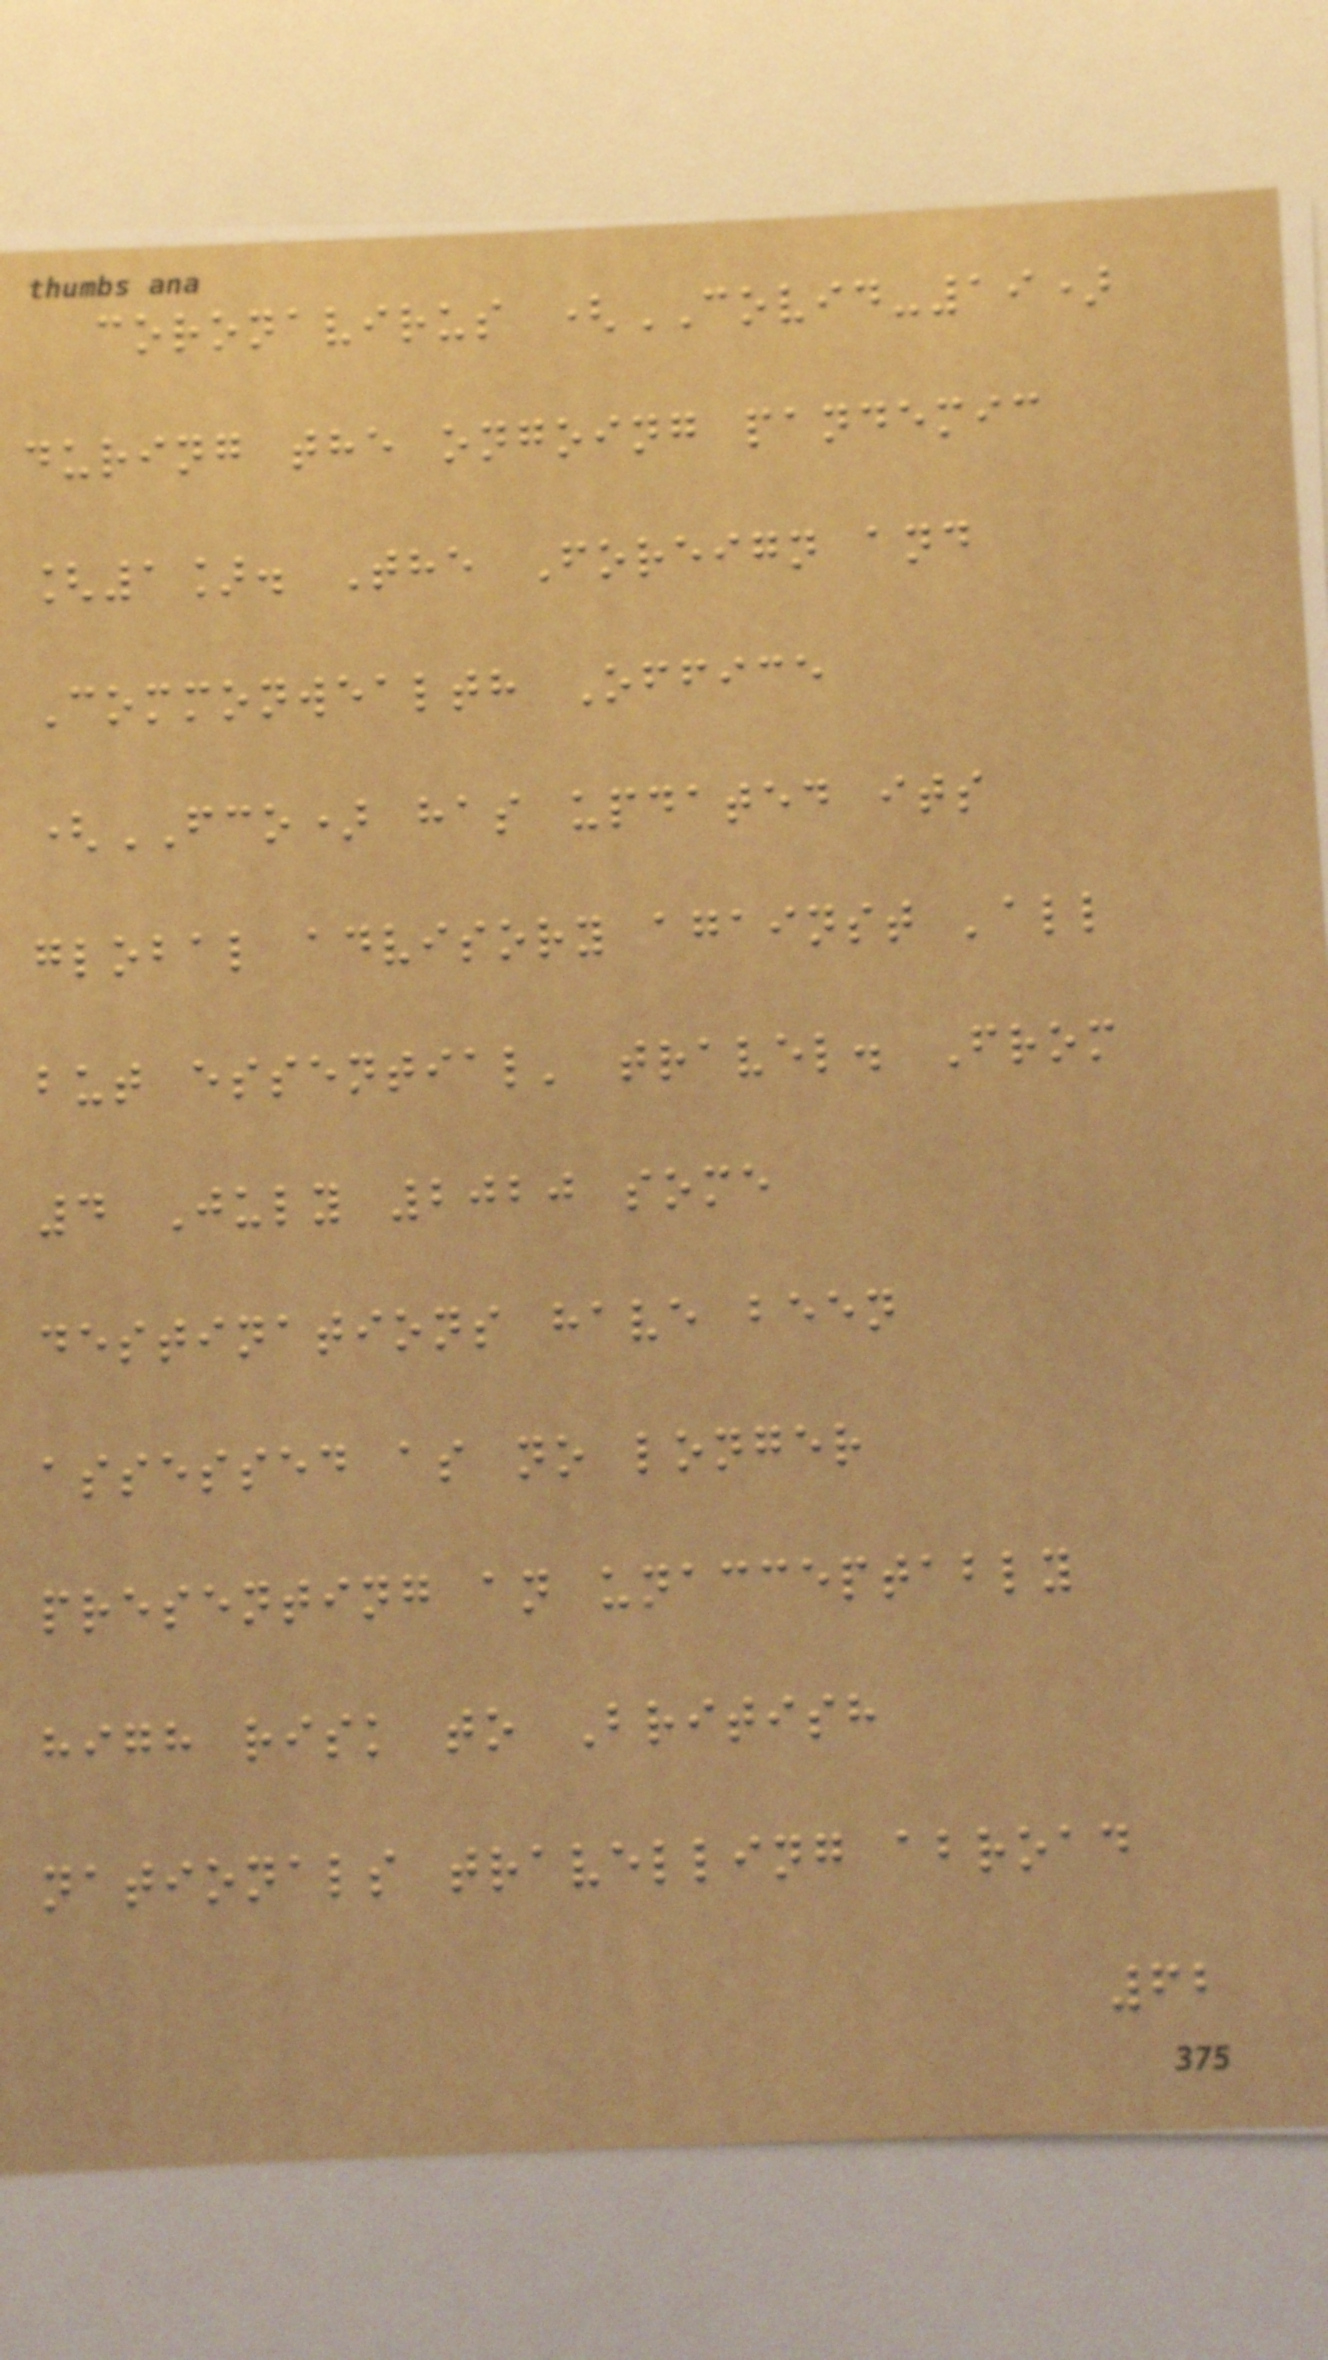coronavirus (COVID-19)
during the ongoing pandemic
[1]. The Foreign and
Commonwealth Office
(FCO) has updated its
global advisory against 'all
but essential' travel. From
4 July 2020 some
destinations have been
assessed as no longer
presenting an unacceptably
high risk to British
nationals travelling abroad
62
